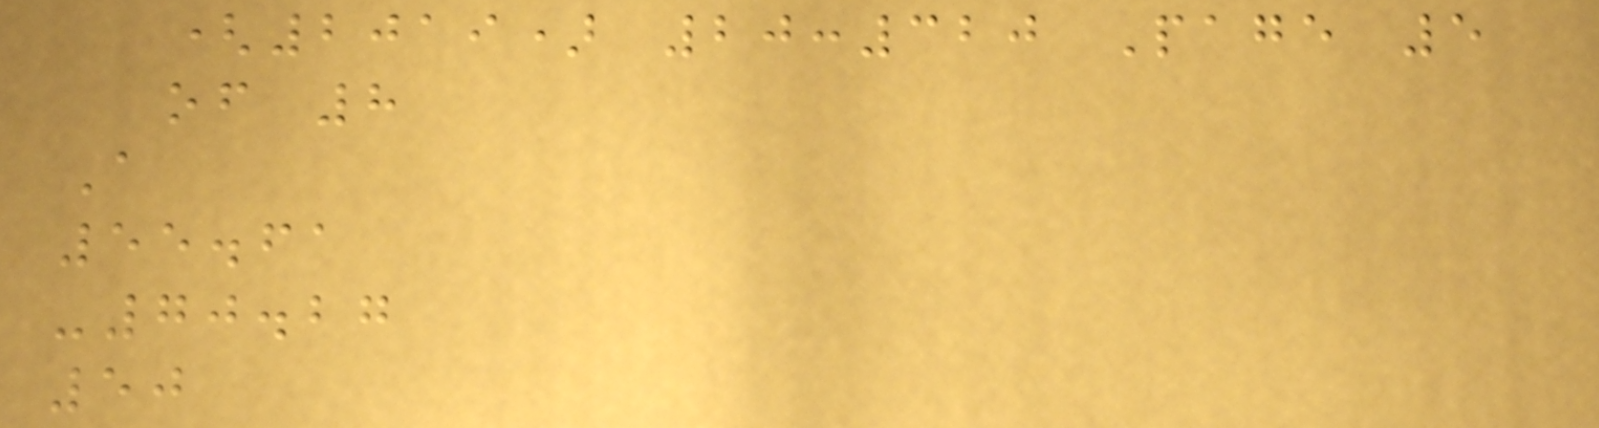(2019) 20:320 Page 5
of 8
A
55.61
-70.27
50
